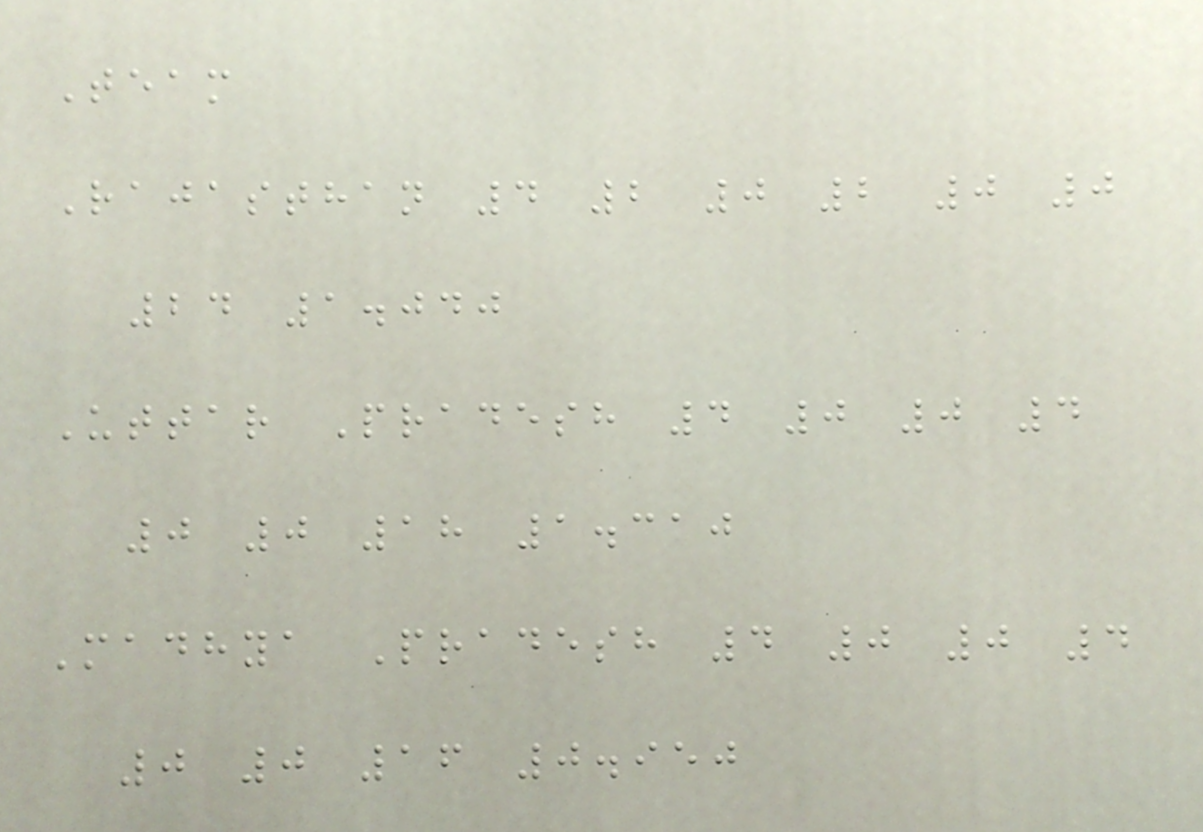Team
Rajasthan 4 2 0 2 0 0
24 1.040
Uttar Pradesh 4 0 0 4
0 0 18 1.310
Madhya Pradesh 4 0 0 4
0 0 16 0.950
